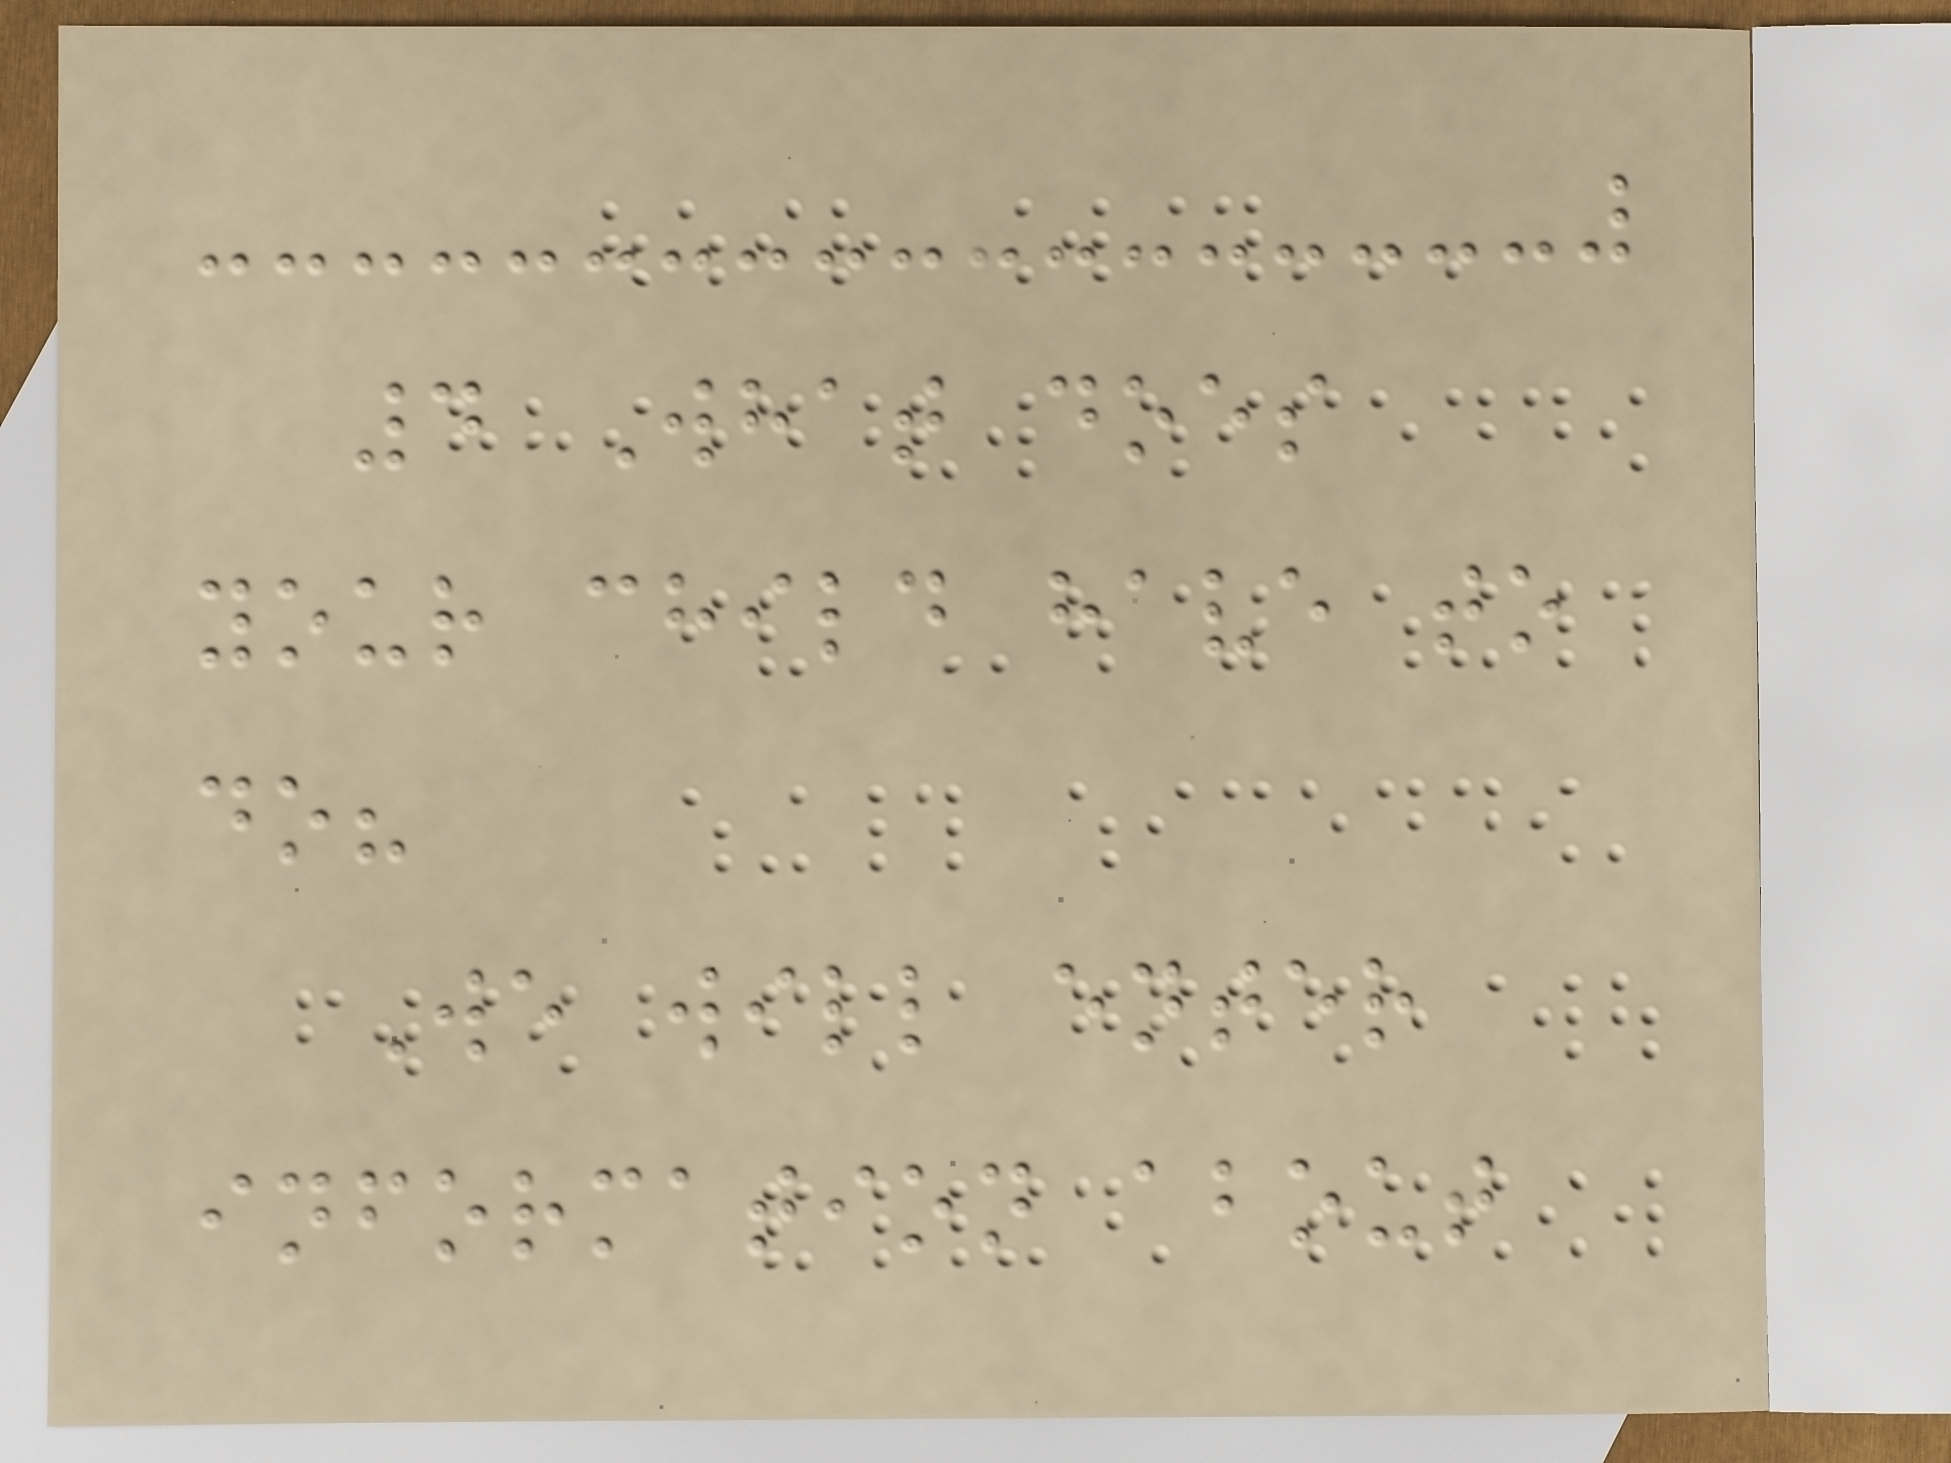4 What does
your child have to
do?
We will enter
information about
